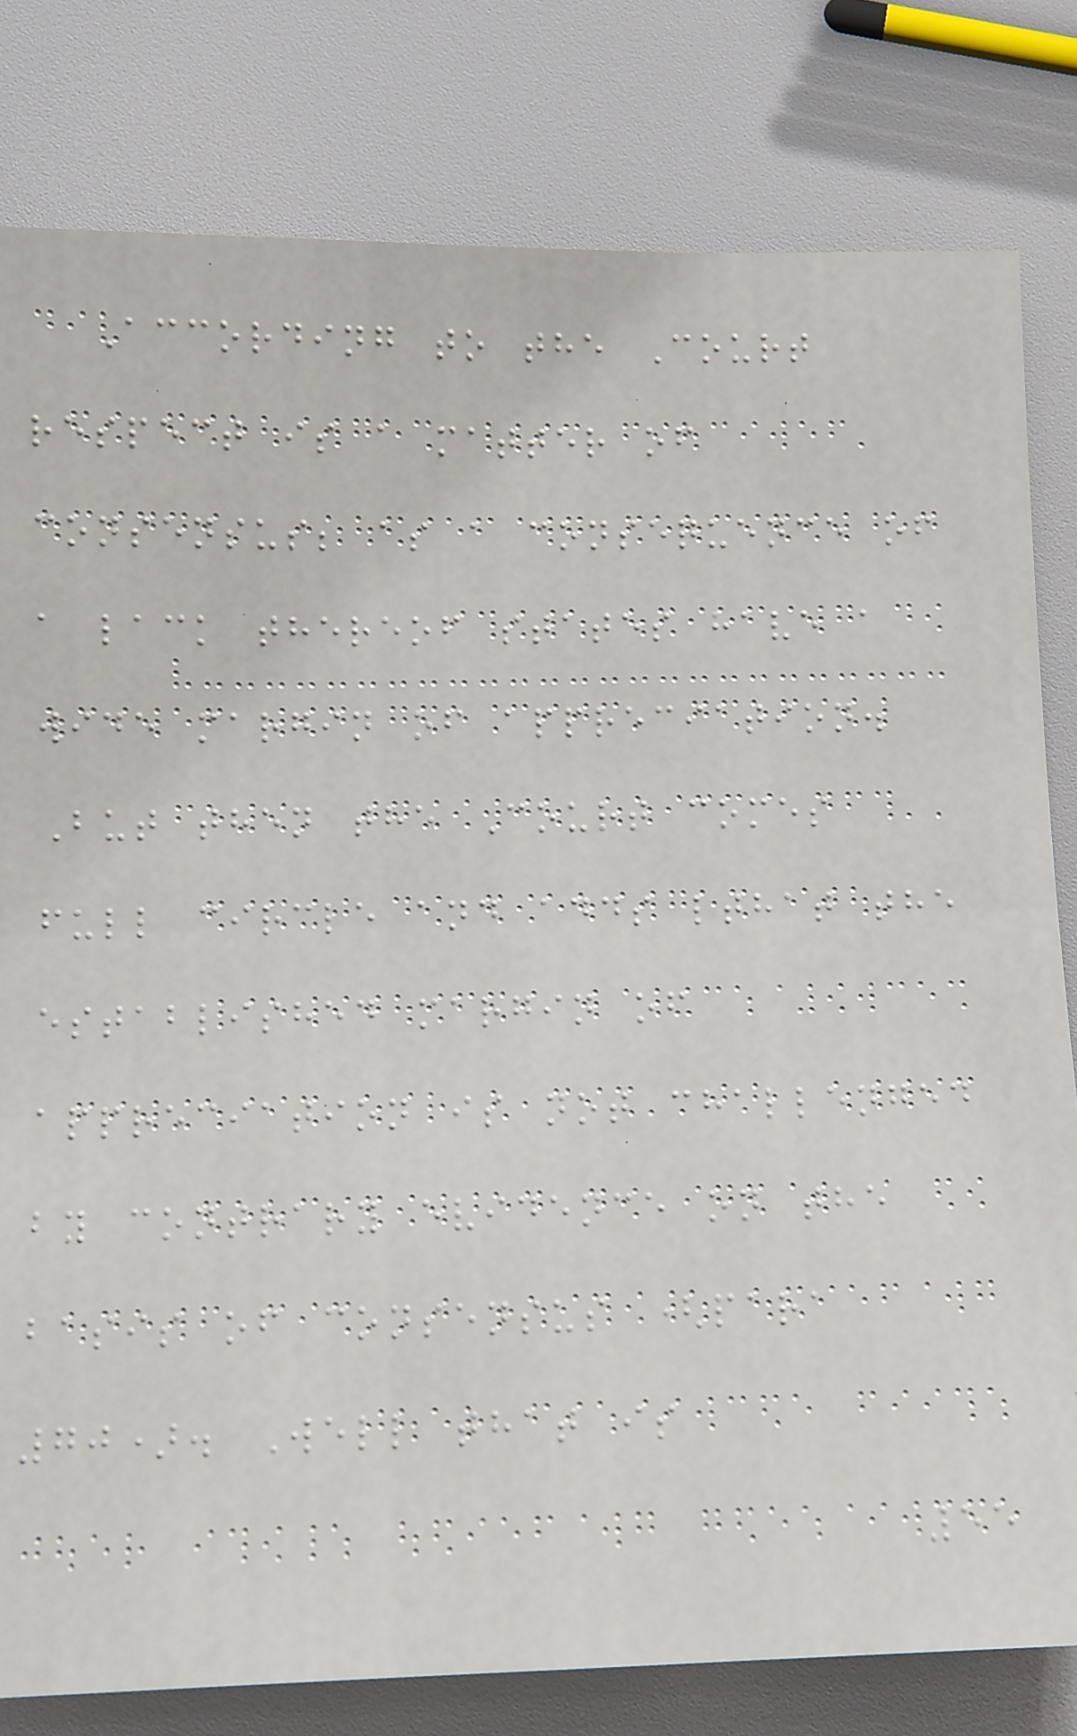According to the Court
respect is a matter of
consensus; as a consequence of
a lack thereof states have a
wide margin of appreciation.
But then the Court comes
full circle and adds lthat the
established margin of
appreciation is not challenged
by contrary evidence on the
basis of consensus (para
70). Well that is
55
